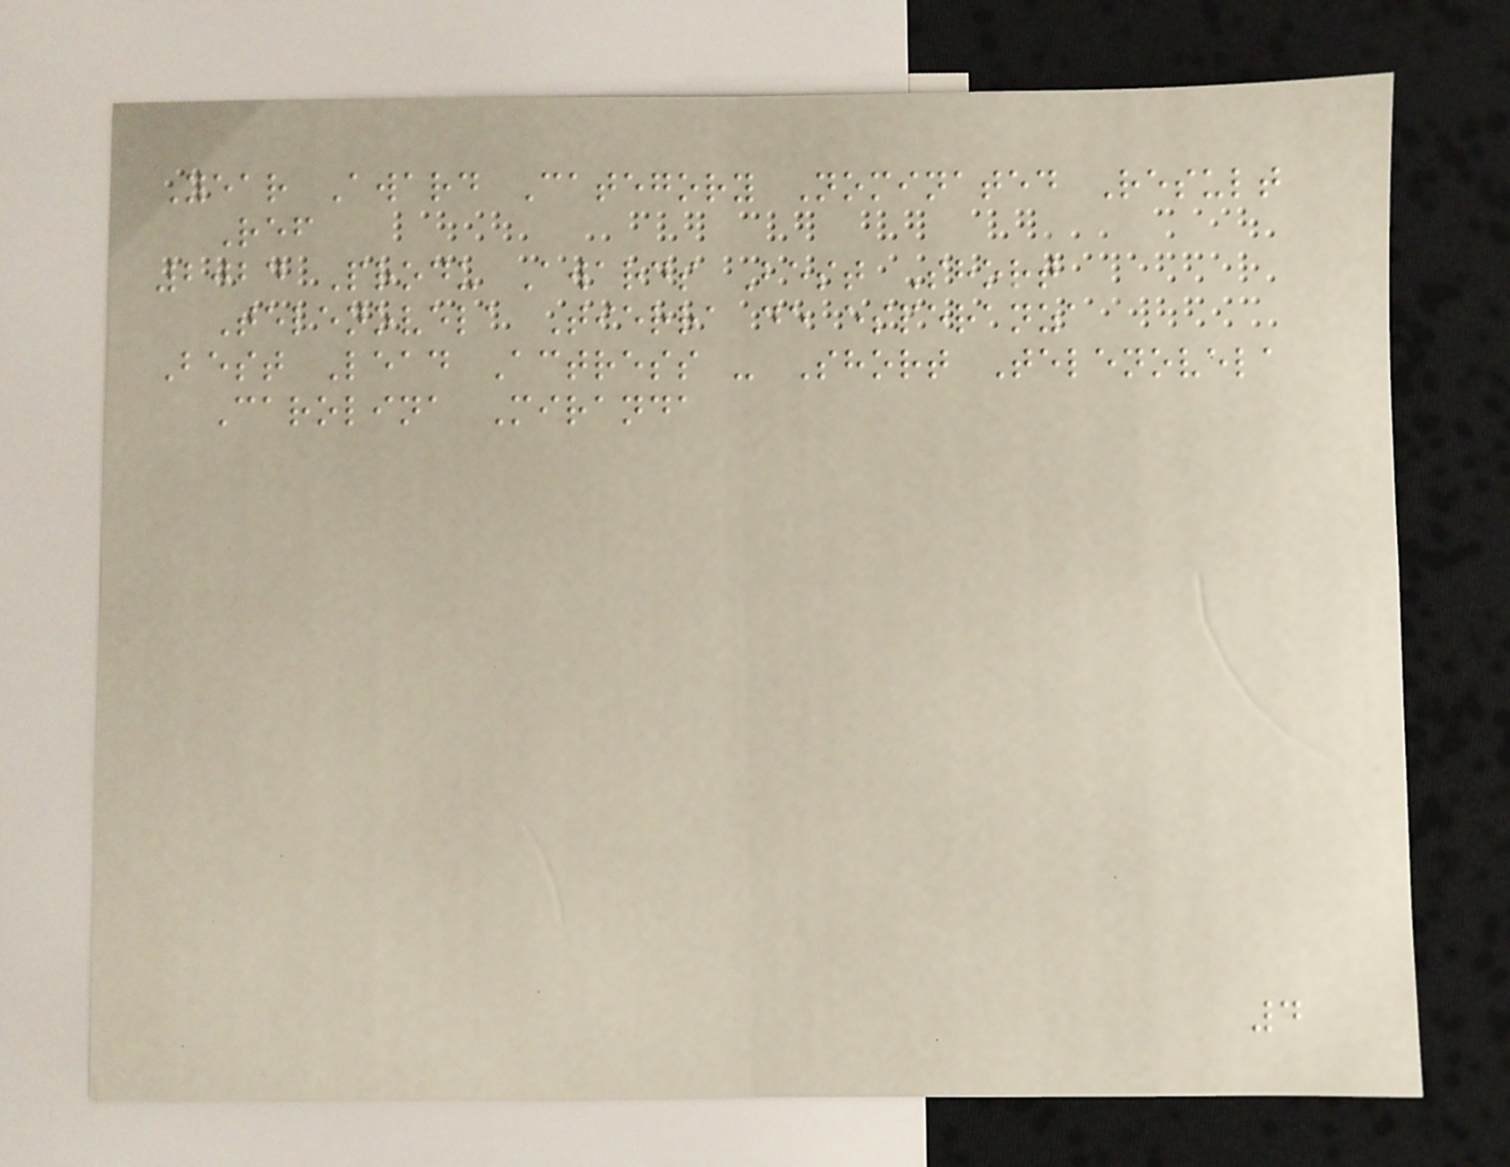Year Award Category Nominated Result
Ref
2024 Produ Awards Best Short
Telenovela Tierra de esperanza
Best Lead Actress - Short Telenovela
Carolina Miranda
4
